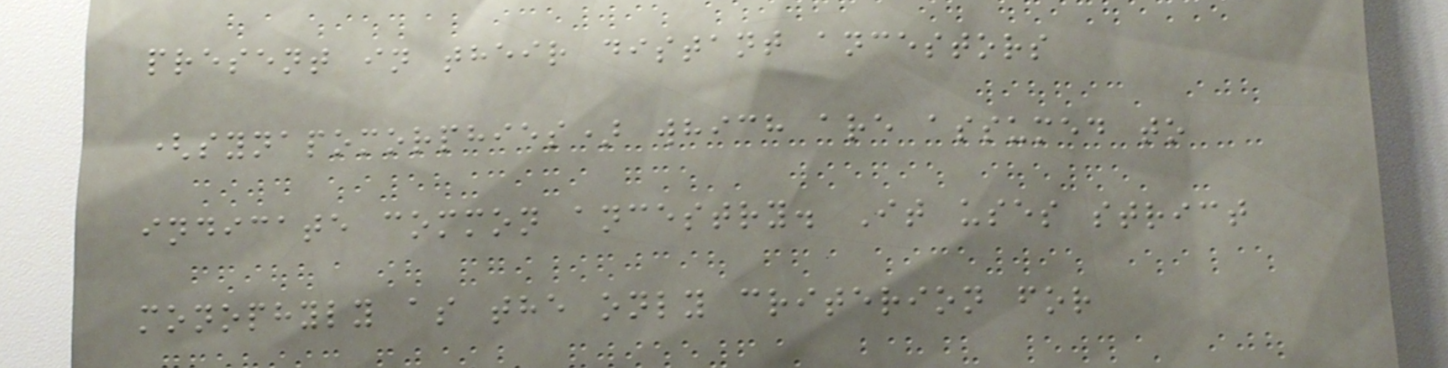present in their distant ancestors
(synapomorphies) which are assumed to
indicate common ancestry. It uses strict
monophyly as the only criterion for
